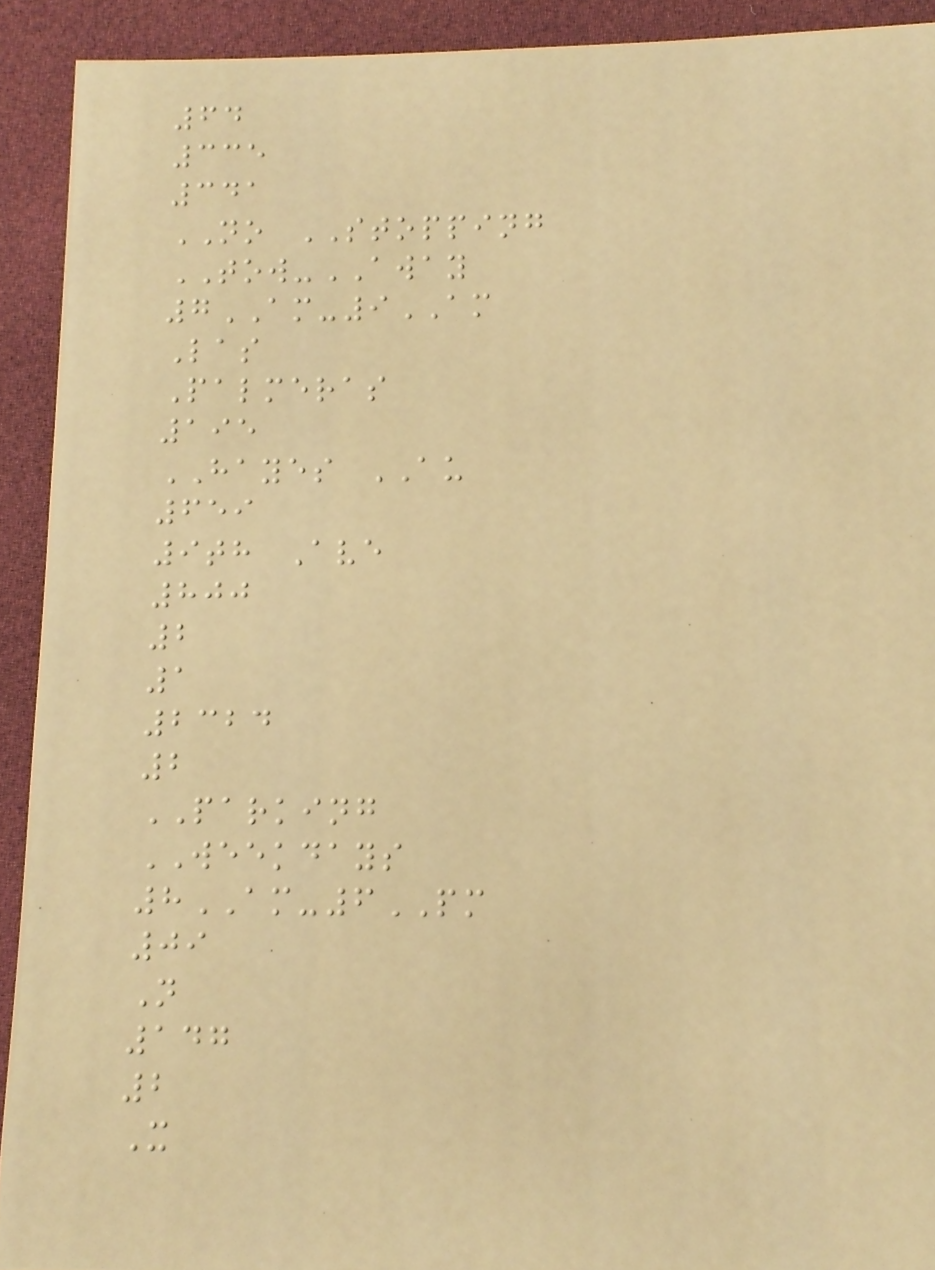64
335
341
NO STOPPING
TOW-AWAY
7AM-9AM
Las
Palmeras
195
HAYES AU
659
9th Ave
800
2
1
2324
2
PARKING
WEEKDAYS
8AM-6PM
09
N
147
2
X
